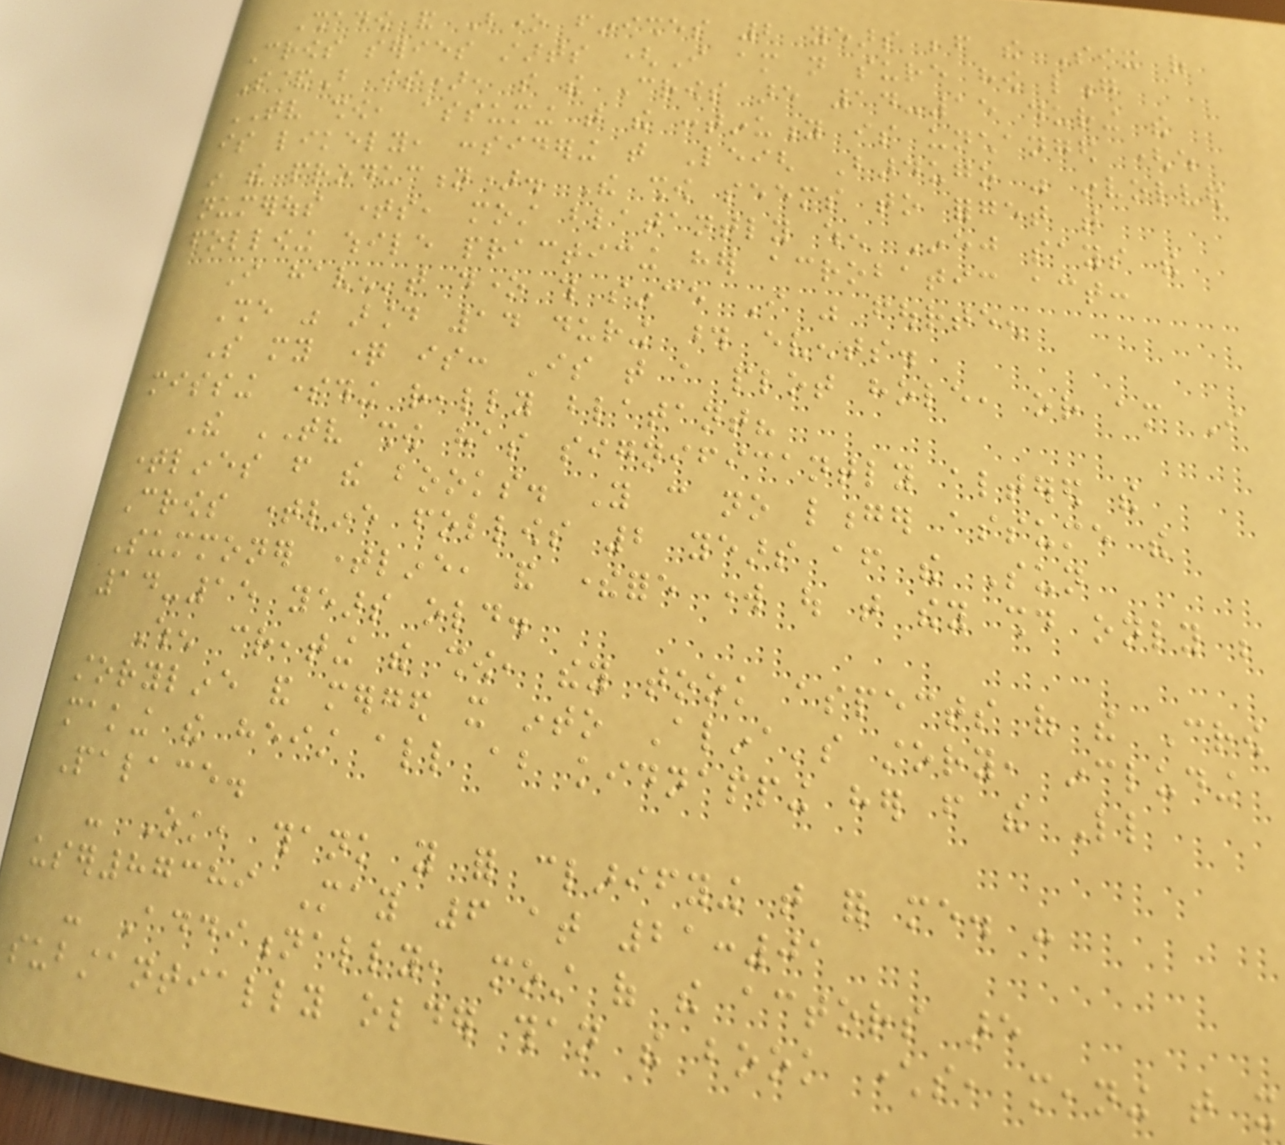Shadow and Bone finishes 2 years before the Six of
Crows series starts (I am not sure how long
S&B is), so the Crows are 14-15 during the
TV show, assuming that the continuity is unchanged (which
is likely, considering that Leigh Bardugo was involved
in the production). The show seems to forget that
numerous times, most blatantly when Inej says the
following while practicing her acrobatic act:
I haven't done this since I was fourteen
She was around 14 during those events.
So my question is: Is that a plot hole, or am I
missing something really blatant?
The TV show has significantly altered the
timelines from the books. You can no longer assume the
Crows timeline follows 2 years after the Sun
Summoner timeline, and therefore work out that they should only be
14-15 years old.
When creating the show, they took aspects of the Crow
storyline and merged it into Alina's story, including
making the heist all about kidnapping her from the Little
Palace.
- Ok, thank you for clarifying that for me. -
user87389 May 6 at 21:01
- Additionally, most of the actors are
substantially older than the book characters, meaning that it
